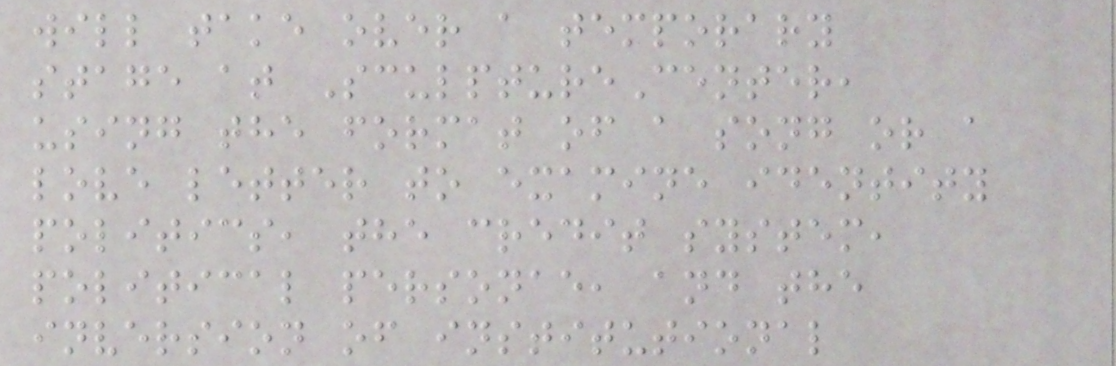will take over a temporary
stage at SculptureCenter,
using the format of a song or a
love letter to examine identity
politics, the credit system,
political personae, and the
inversion of institutional
